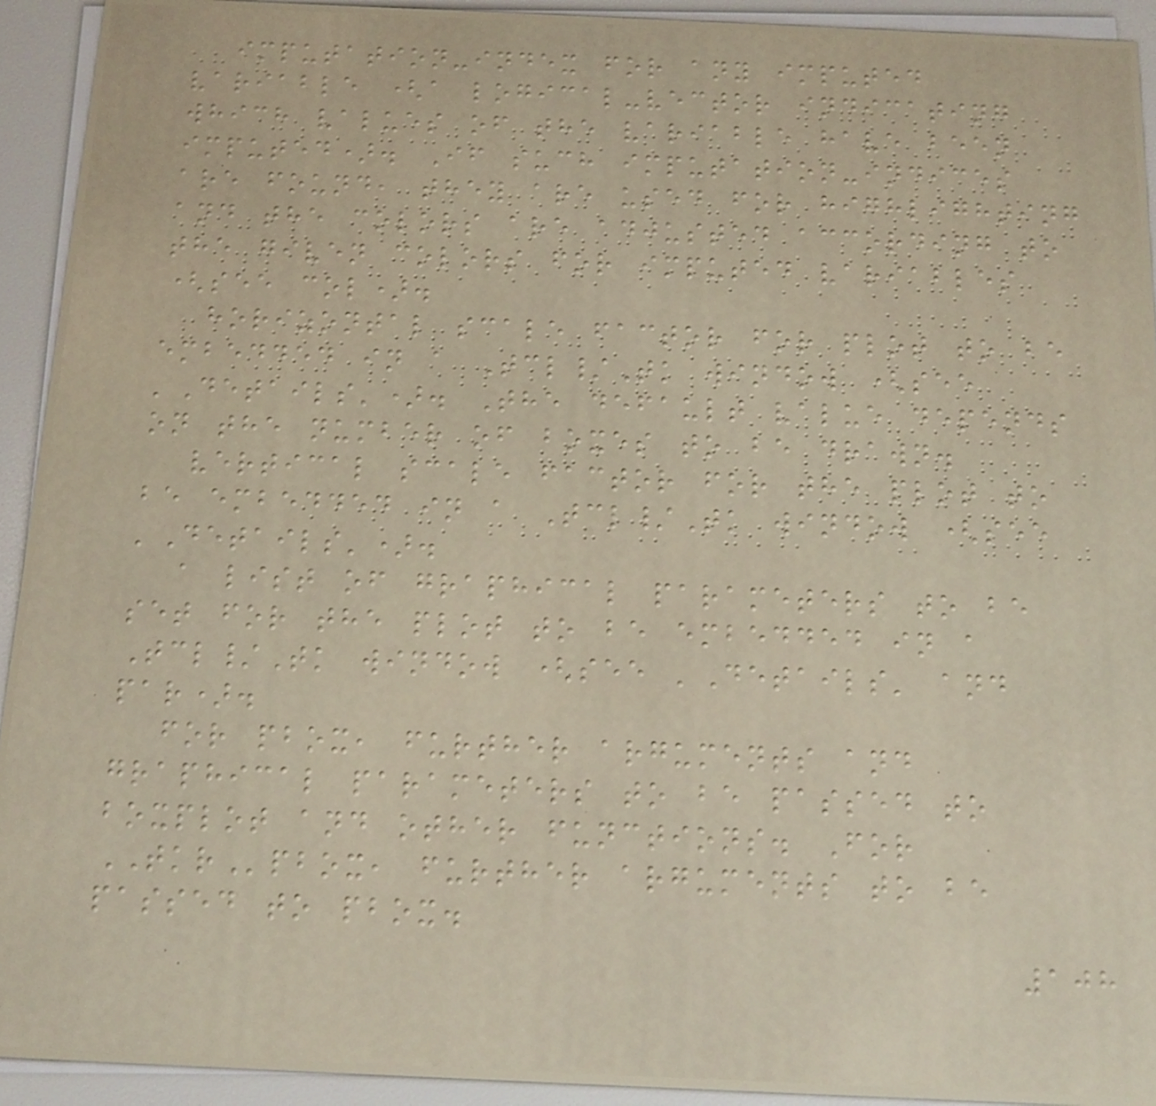imputation-index for any imputed
variable (a logical-vector indicating
which values of the variable have been
imputed). If such imputation-indices
are found, they are used for highlighting
and the colors are adjusted according to
the given colors for imputed variables
(see col).
horizontal scale factor for plot to be
embedded in a Tcl/Tk window (see
'Details'). The default value depends
on the number of boxes to be drawn.
vertical scale factor for the plot to
be embedded in a Tcl/Tk window (see
'Details').
a list of graphical parameters to be
set for the plot to be embedded in a
Tcl/Tk window (see 'Details' and
par).
for pbox, further arguments and
graphical parameters to be passed to
boxplot and other functions. For
TKRpbox, further arguments to be
passed to pbox.
108
